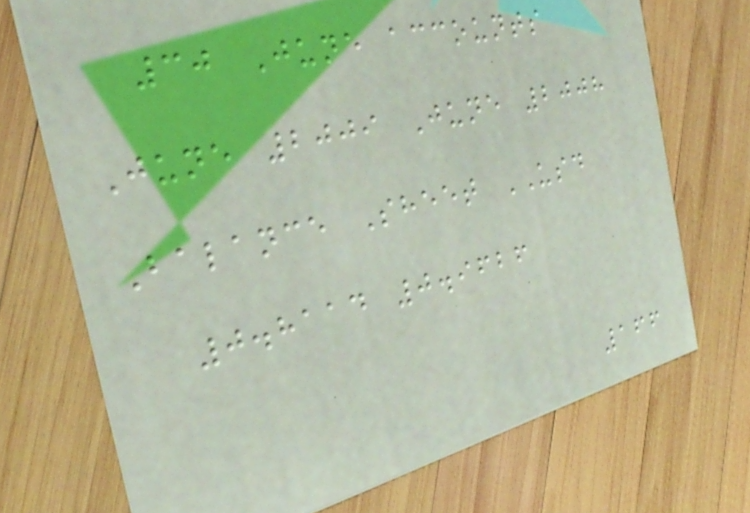30 June accounts
June 2009 June 2008
Balance Sheet USD
0.8114 0.9626
166
